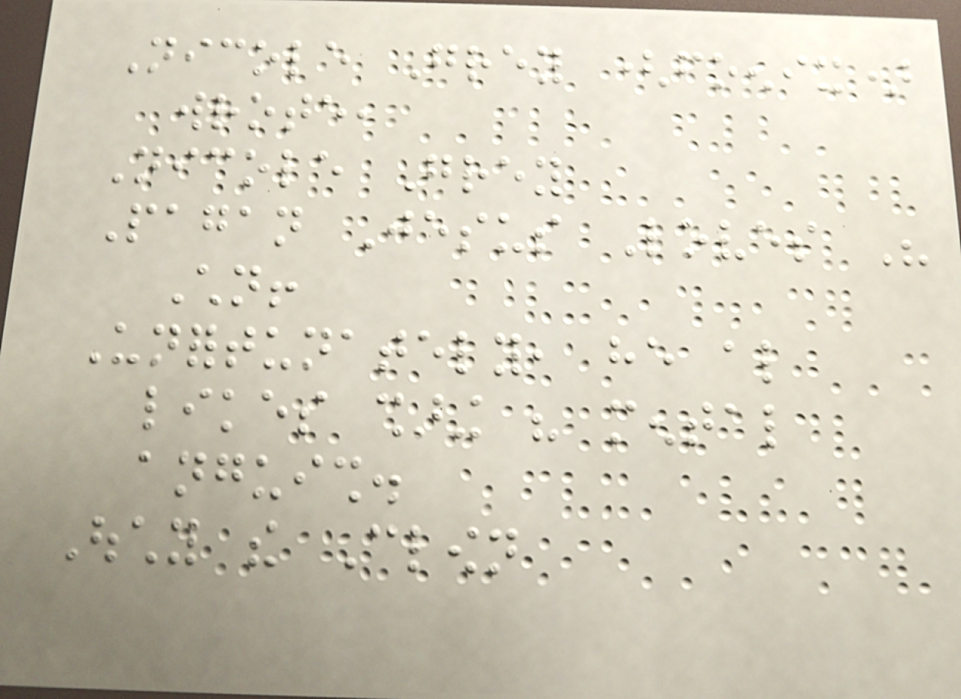Nicole Grey (foenix)
wrote,
Nicole Grey
Pagan Jesus Loves His
Children!
Unfortunately, he also
likes sharing his mental
anguish.
Ouchy the Clown
